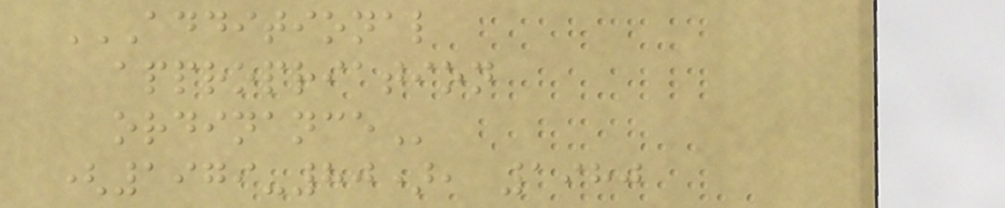ADDITIONAL
APPROPRIATION
ORDINANCE
(1979-80), 1980
